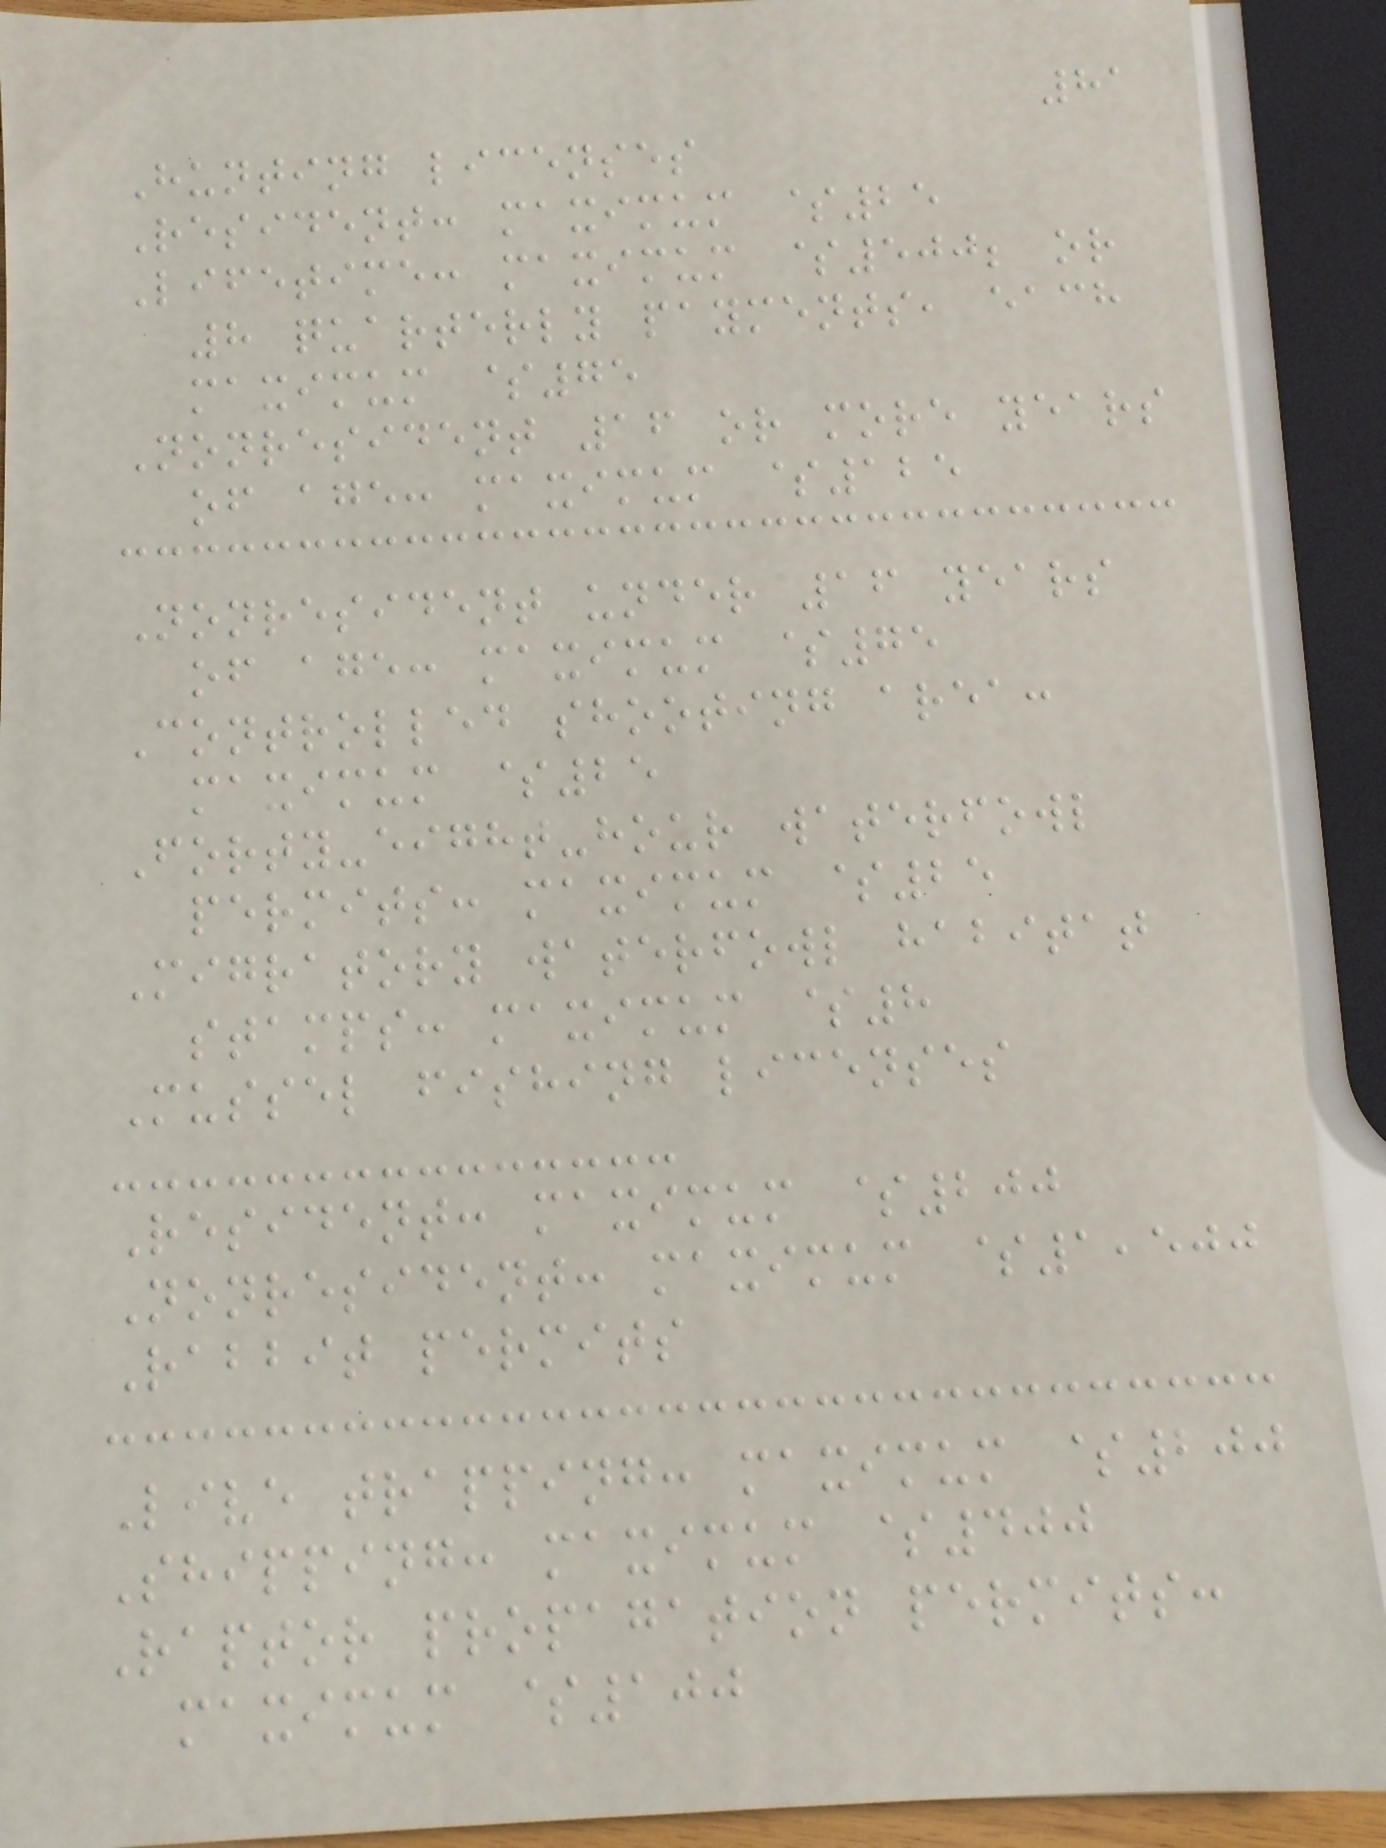81
Hunting licenses
Resident: maximum $25
Lifetime: maximum $500; or
8 quarterly payments, each
maximum $75
Nonresident 16 or more years
of age: maximum $125
Nonresident under 16 years
of age: maximum $75
Controlled shooting area:
maximum $25
Forty-eight-hour waterfowl
permits: maximum $25
Migratory waterfowl habitat
stamps: maximum $8
Mussel fishing licenses
Resident: maximum $200
Nonresident: maximum $1,500
Rabbit permits
Live trapping: maximum $200
Shipping: maximum $400
Raptor propagation permits:
maximum $100
